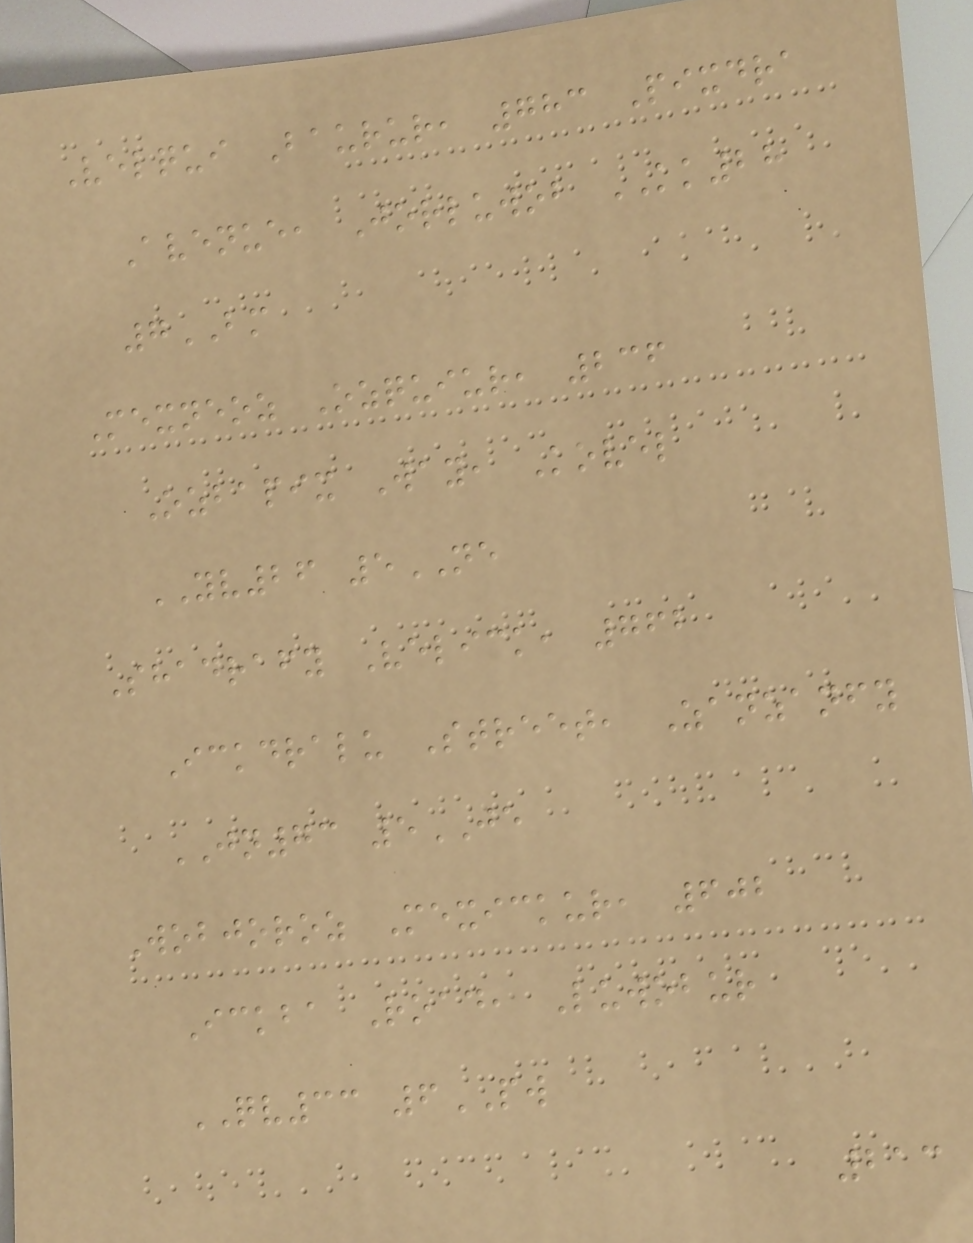Velqui Baurur, 783 Pixdra
Avenue, Jorluwob KK28
7BM
Mexneoz Ozquiur, 236
Ozbapix Way, Kovel
YV26 5NE
Shadrafy Velick, 762
Ickdralu Street, Zanzanfy
JN73 5JE
Wobjoroz Mexickur, 602
Ickba Road, Luwobur
QV33 6PW
213
